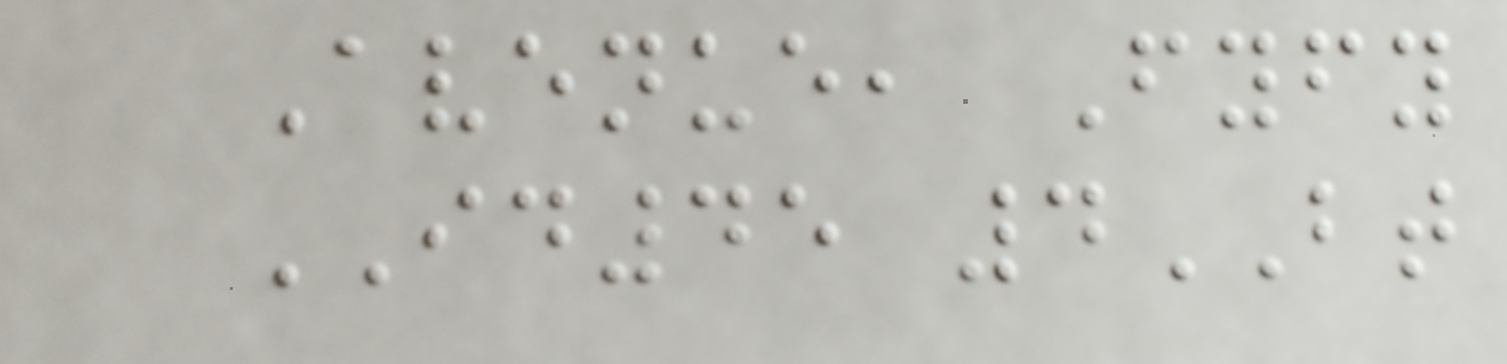Avenue, Fyfy
ID45 4BT
